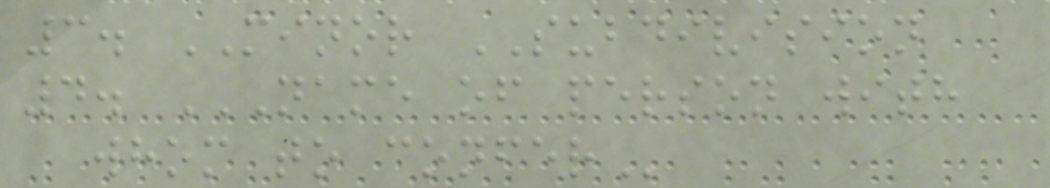3. MINOR SUBDIVISION
4. NAME OF PERSON WITH
WHOM TO CONFER
